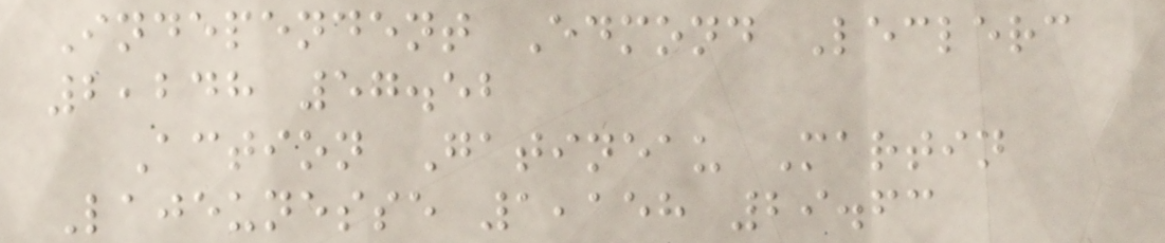Independent Edmond Leclerc
2,248 57.52
Action Gatineau Martin
Lajeunesse 1,158 29.63
